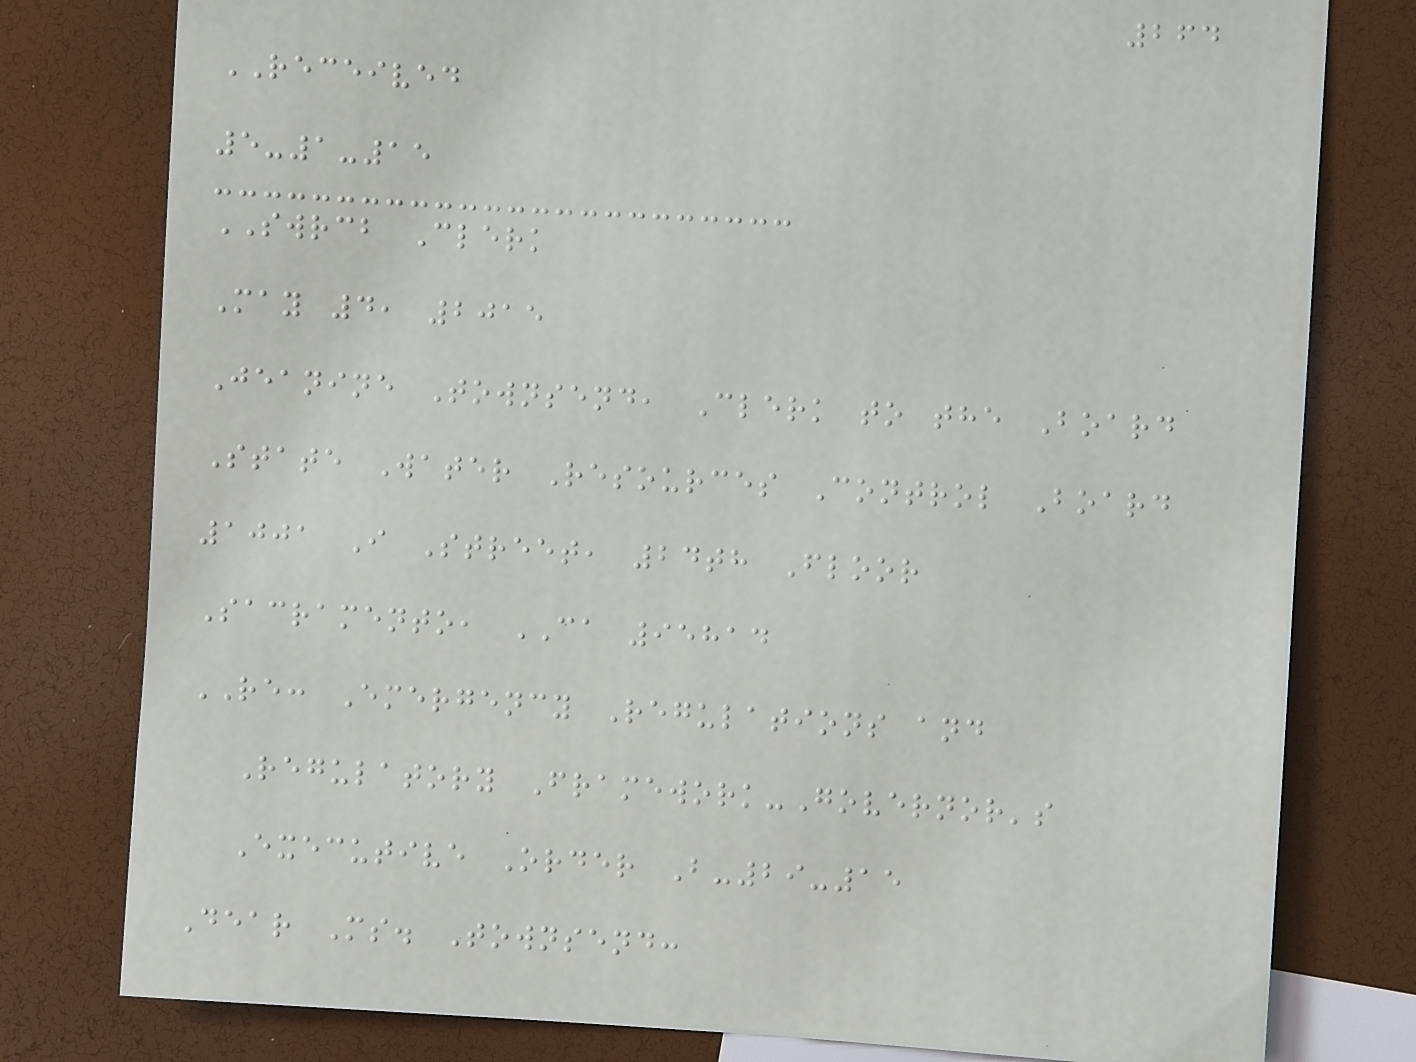264
RECEIVED
5-1-15
SWRCB Clerk
May 4, 2015
Jeanine Townsend, Clerk to the Board
State Water Resources Control Board
1001 I Street, 24th Floor
Sacramento, CA 95814
RE: Emergency Regulations and
Regulatory Framework-Governor's
Executive Order B-29-15
Dear Ms. Townsend:
